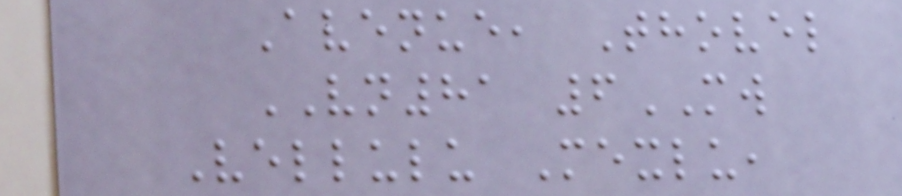Avenue, Thovel
VN81 6MW
Vellulu Mexlu,
